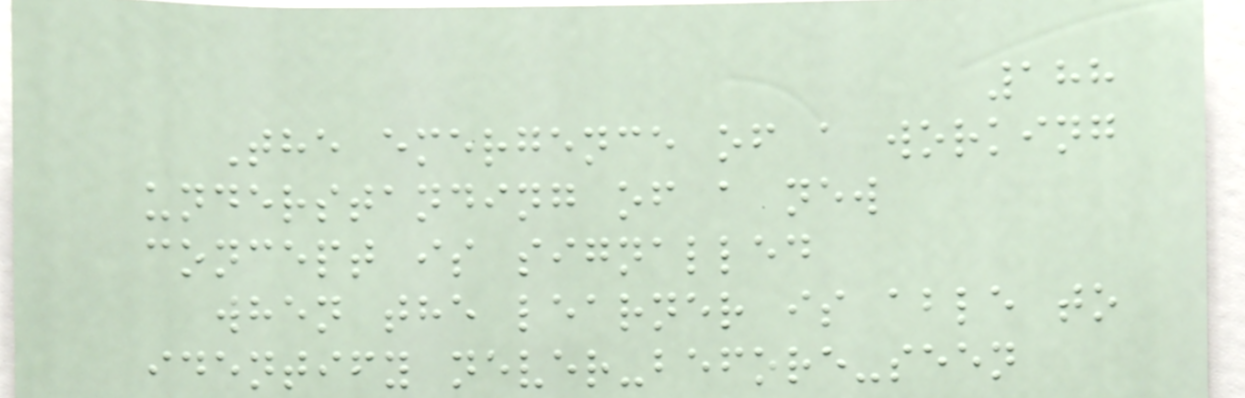188
The emergence of a working
understanding of a new
concept is signalled
when the learner is able to
identify never-before-seen
